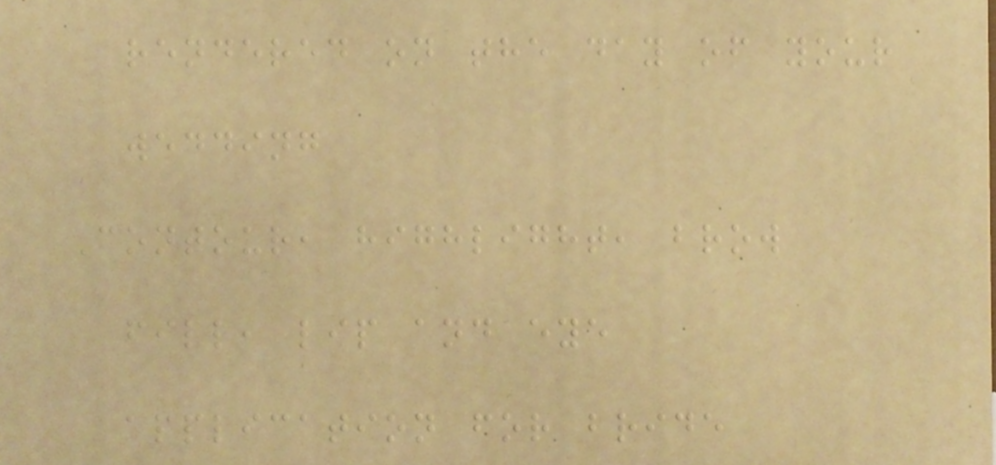rendered on the day of your
wedding
Contour, highlight, brow
fill, lip and eye
application for bride
